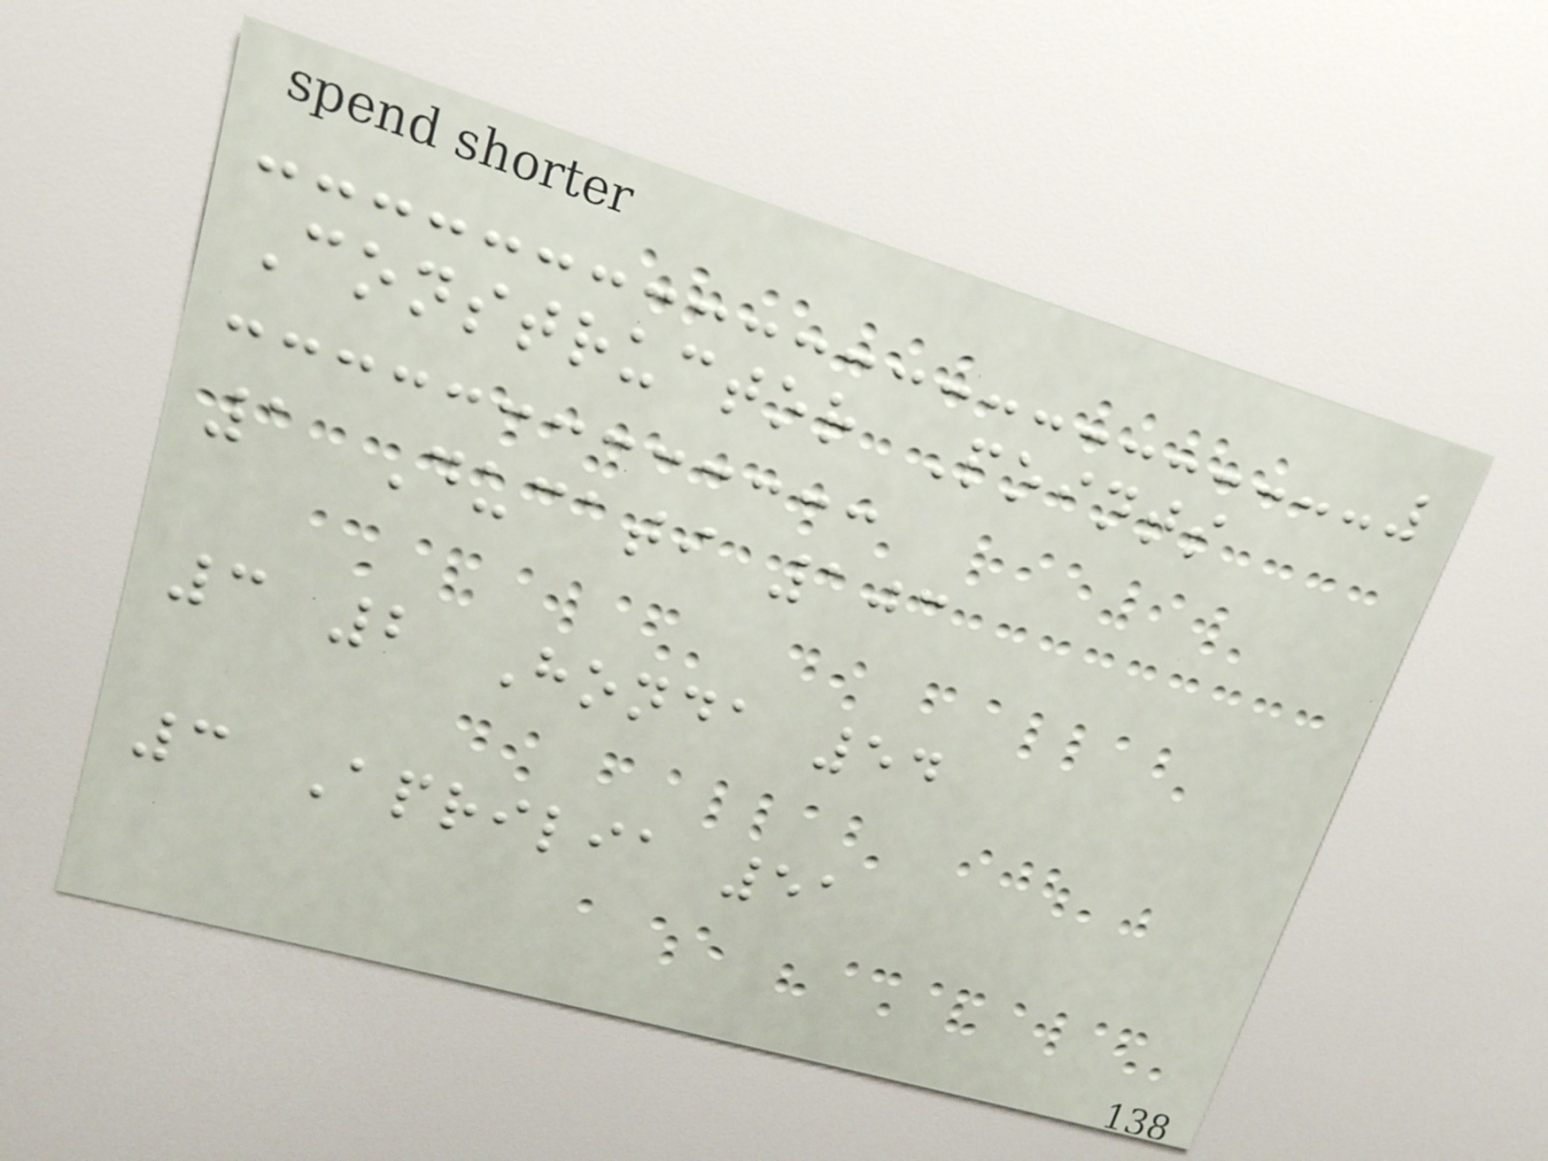Constructor Points
1 Ducati 103
3 2 Honda 54
3 Aprilia 51
